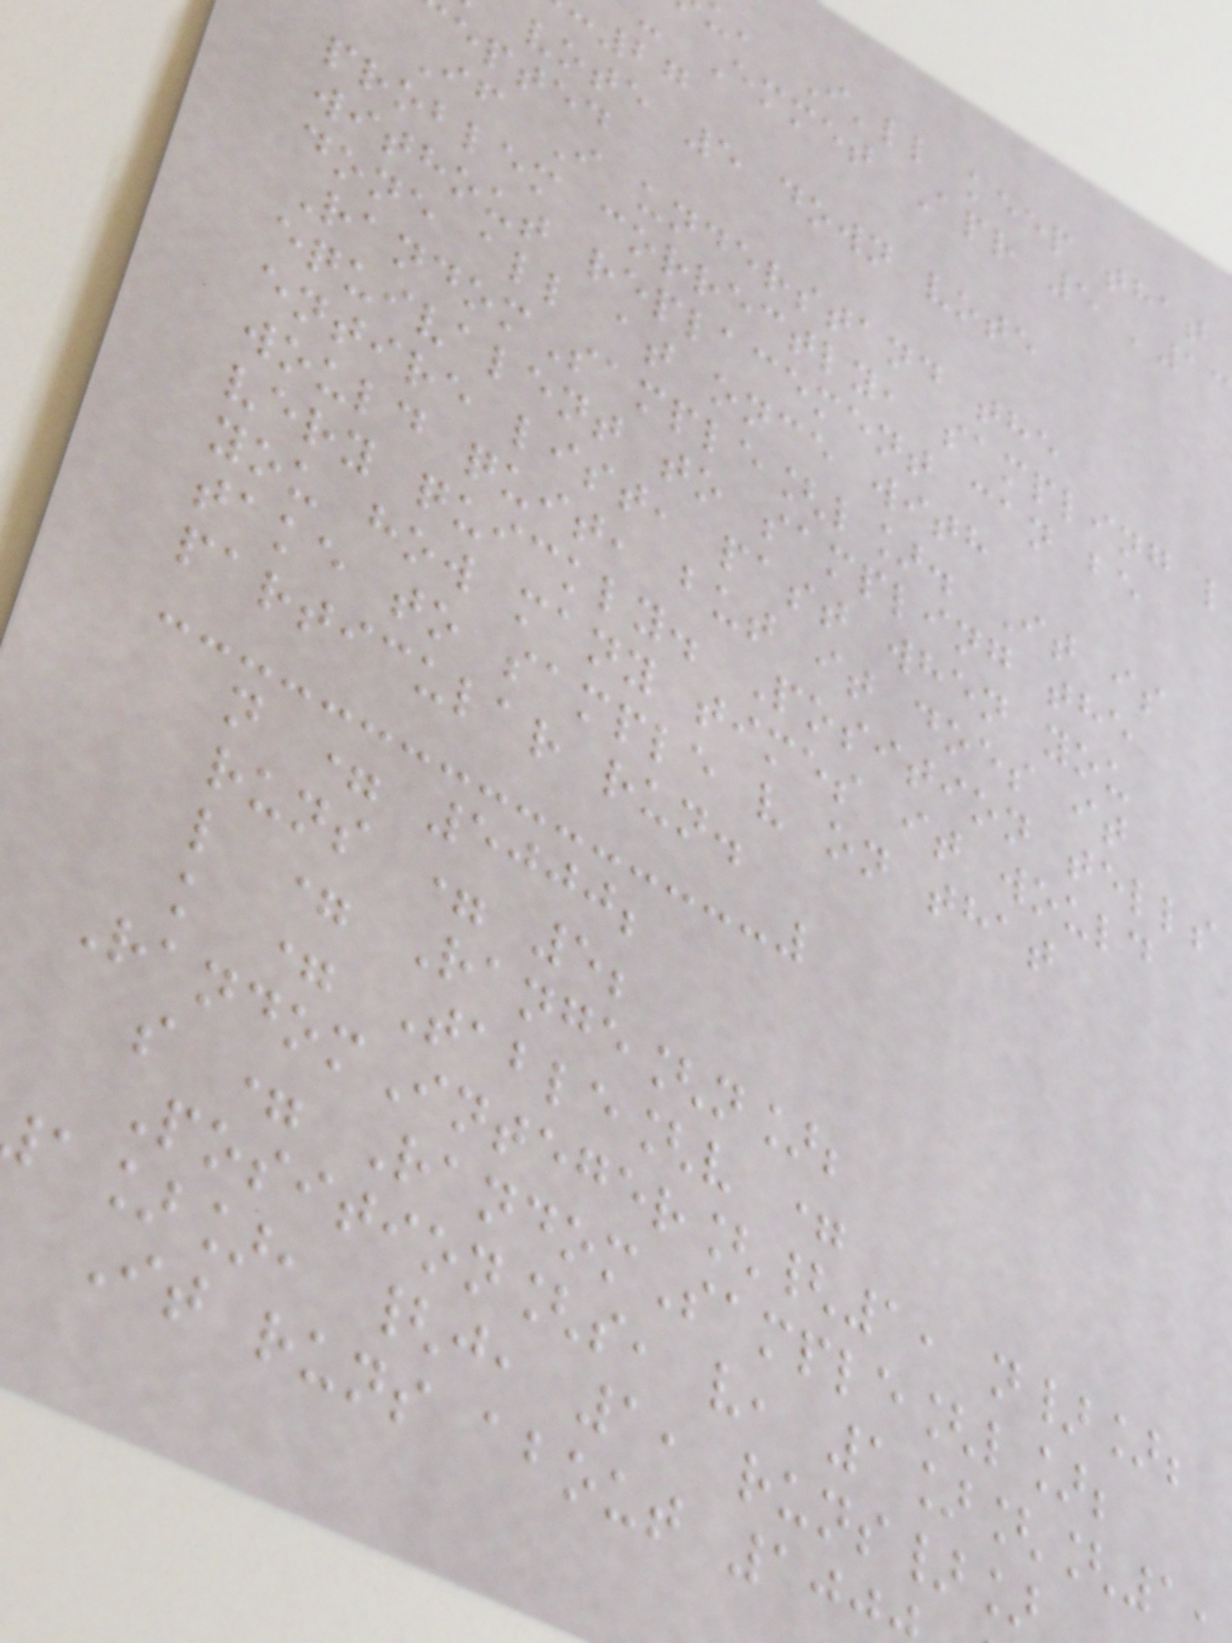u, I'll keep that
Emmet Apr 5 '1
vote 5 down vote
epted
If I understand the
problem correctly, sampling l
without replacement can be
done all at once with
RandomSample[l]. It is
equivalent to sampling the
entire list, past when you
would quit, but it does it
very quickly. Position tells
you how many times it would
take to sample v on that
particular run.
n = 5000;
runs = 5;
l = Range[n];
k = Table[v =
RandomInteger[{1, n}];
s = RandomSample[l];
Position[s, v, 1][[1
a]], {j, 1, runs}]
It runs about 100
